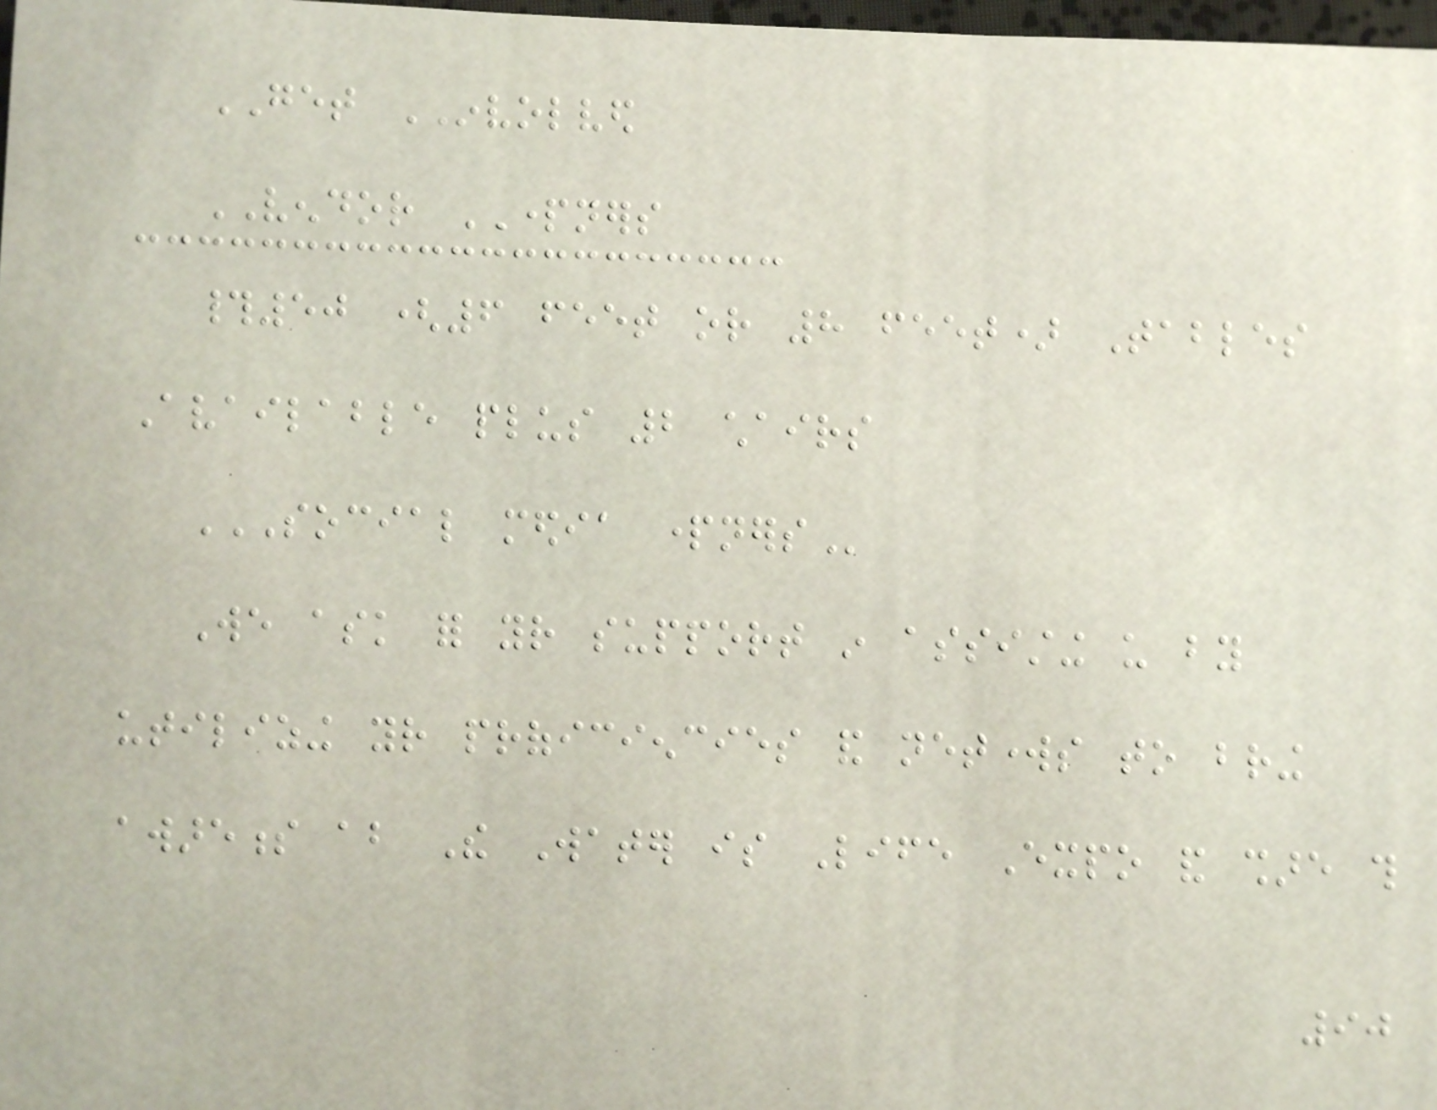GET INVOLVED
VENDOR PARTNERS
#50 (6 feet or 8 feet) Tables
Available plus 2 chairs
SOCIAL MEDIA PARTNERS
We ask for your support in assisting us by
utilizing your proficiencies and networks to bring
awareness about The Water is Life Expo and share this
90
